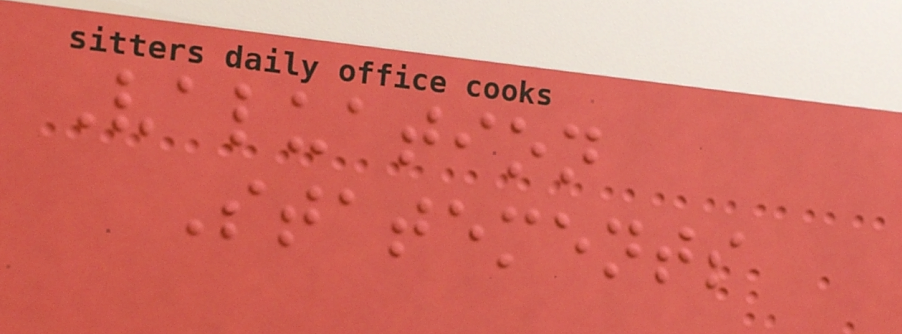Valuation
Statements
